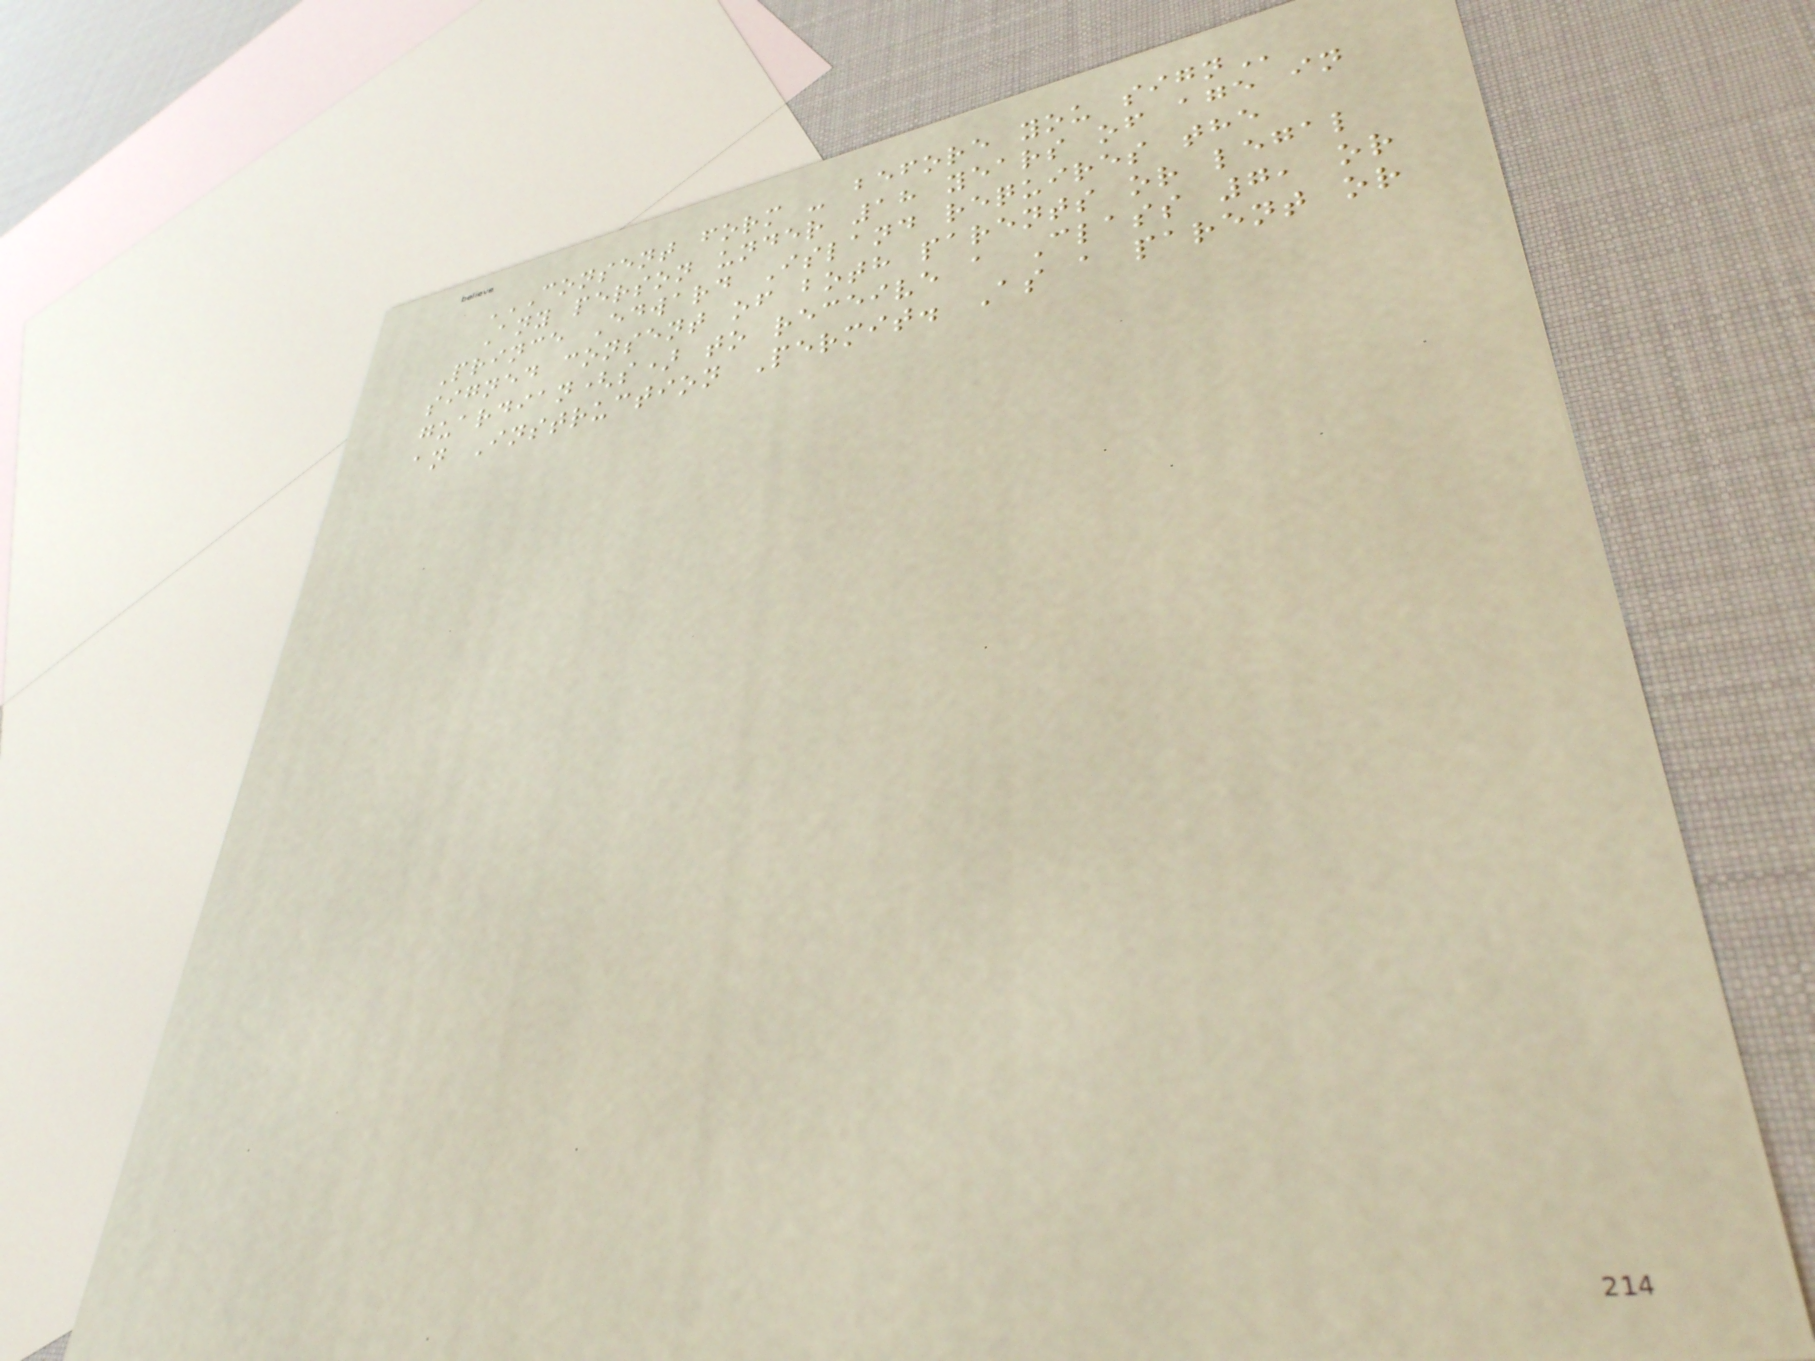CONSENT FORM - BEFORE YOU SIGN
Any person under 18 years of age in
Prince Edward Island requires the
signed consent of both parents or legal
guardian(s) to receive a Class 7, or
an Instruction Permit. As a parent or
